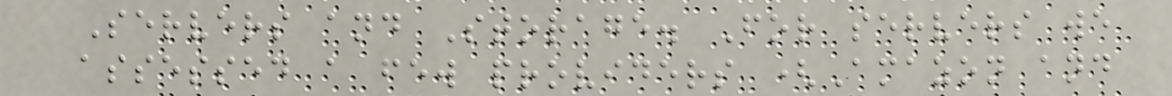Servers and Storage. For servers we
assessed a few providers (Amazon and
